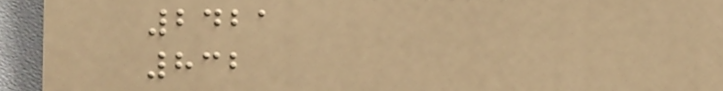2421
832
